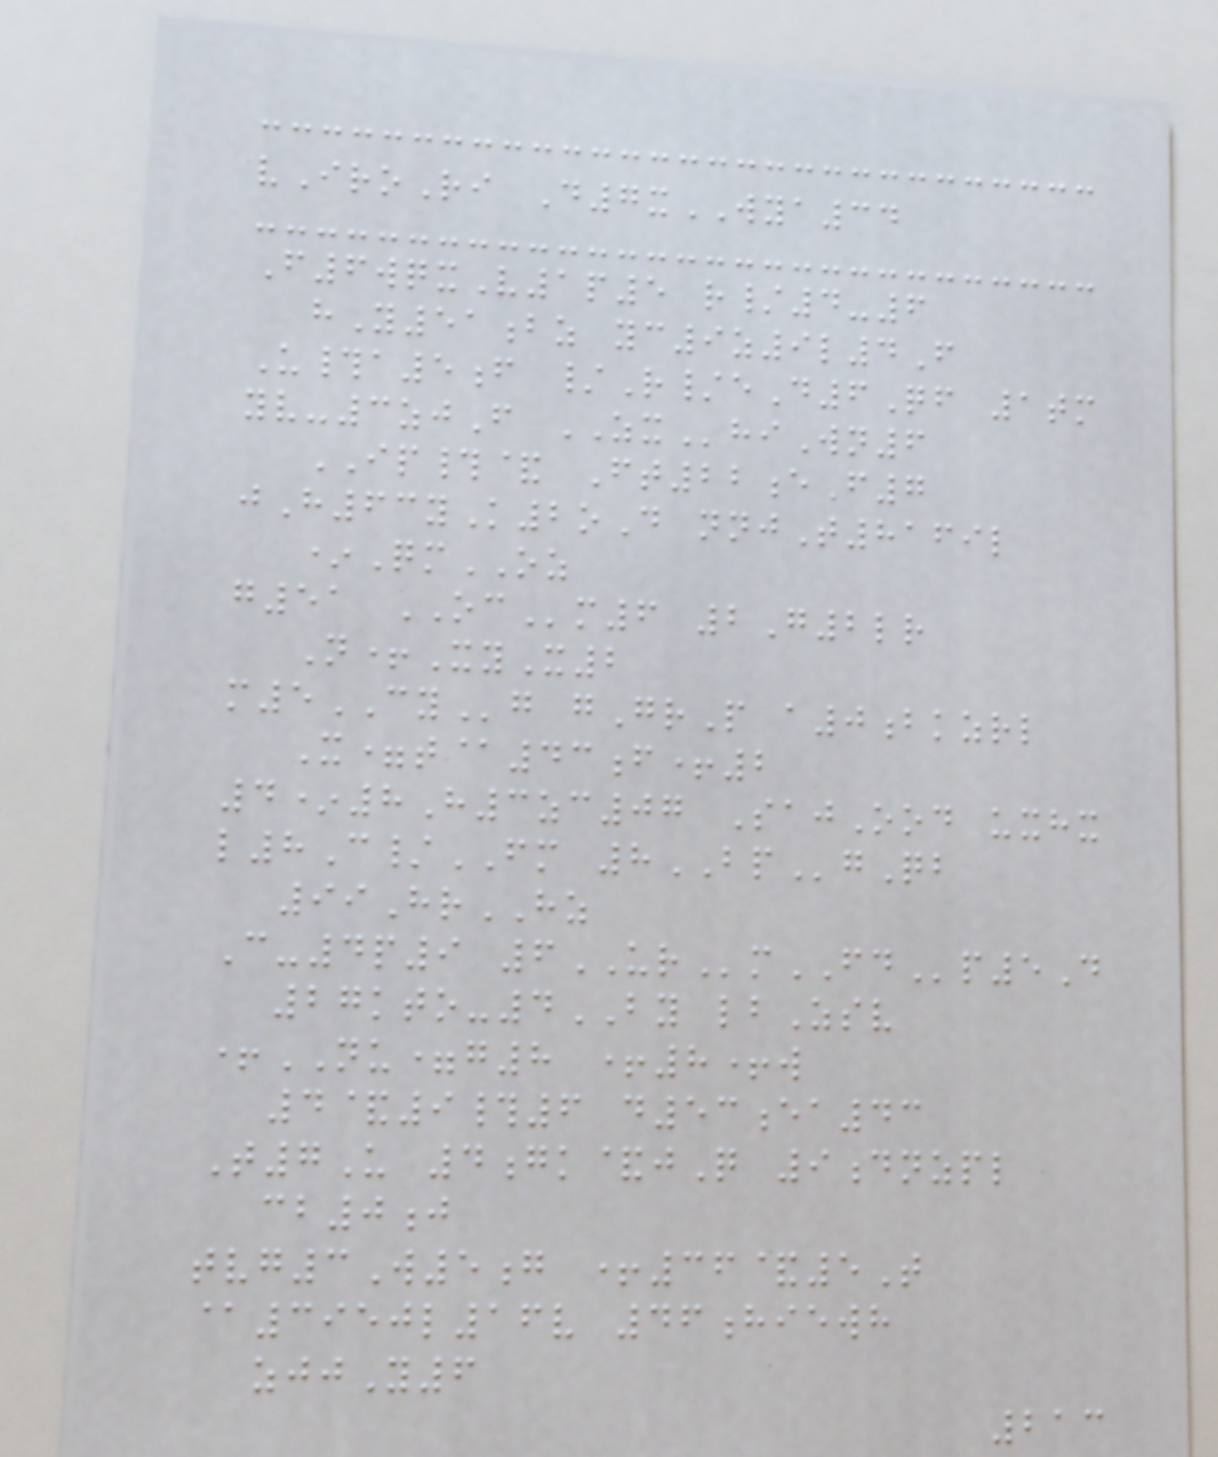vIroRi D7xWYA34
F6wqxV1p5 r/4-6
hY51bz yc9z9l4F
U#a5f /R/eD6Qf 1tm
yv-3zjF ZXhiWn6
IP#& Ft22eF7
jH63yK2oD nnjT8169l
*QmOZ
g51 OCm6 2G2lr
N+XyX2
m5CYg gGrP a0bkzrl
X=t@43f+2
4*8H3zc07 SajOod uxhx
l8C/FM 8BPgQb
99HrHZ
C-4p9 6URmFDp5D
27kto-4BY lbZsv
+NU=g8 +8+w
4&9#6 d53ea43
T7U 4gk&jQ 9dnzpl
cb0j
tvg3W5g +36&5T
@3950l16v 46hiewh
zjjY6
213
